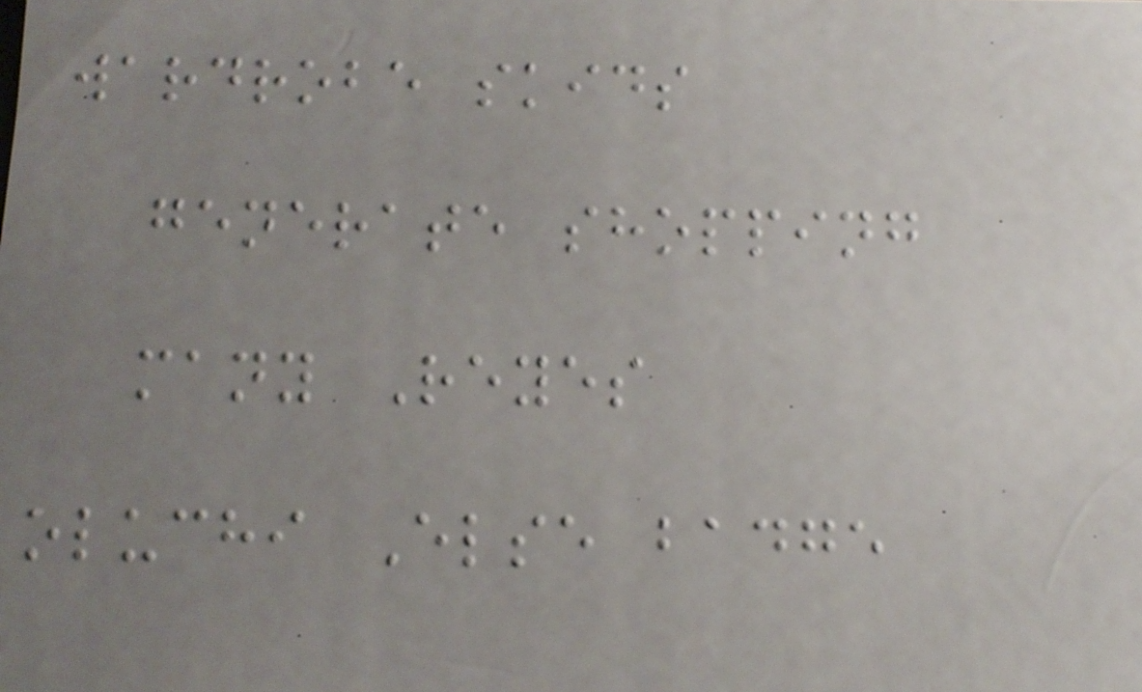wardrobe skids
generate shopping
many Reyes
oluchi Else badge
